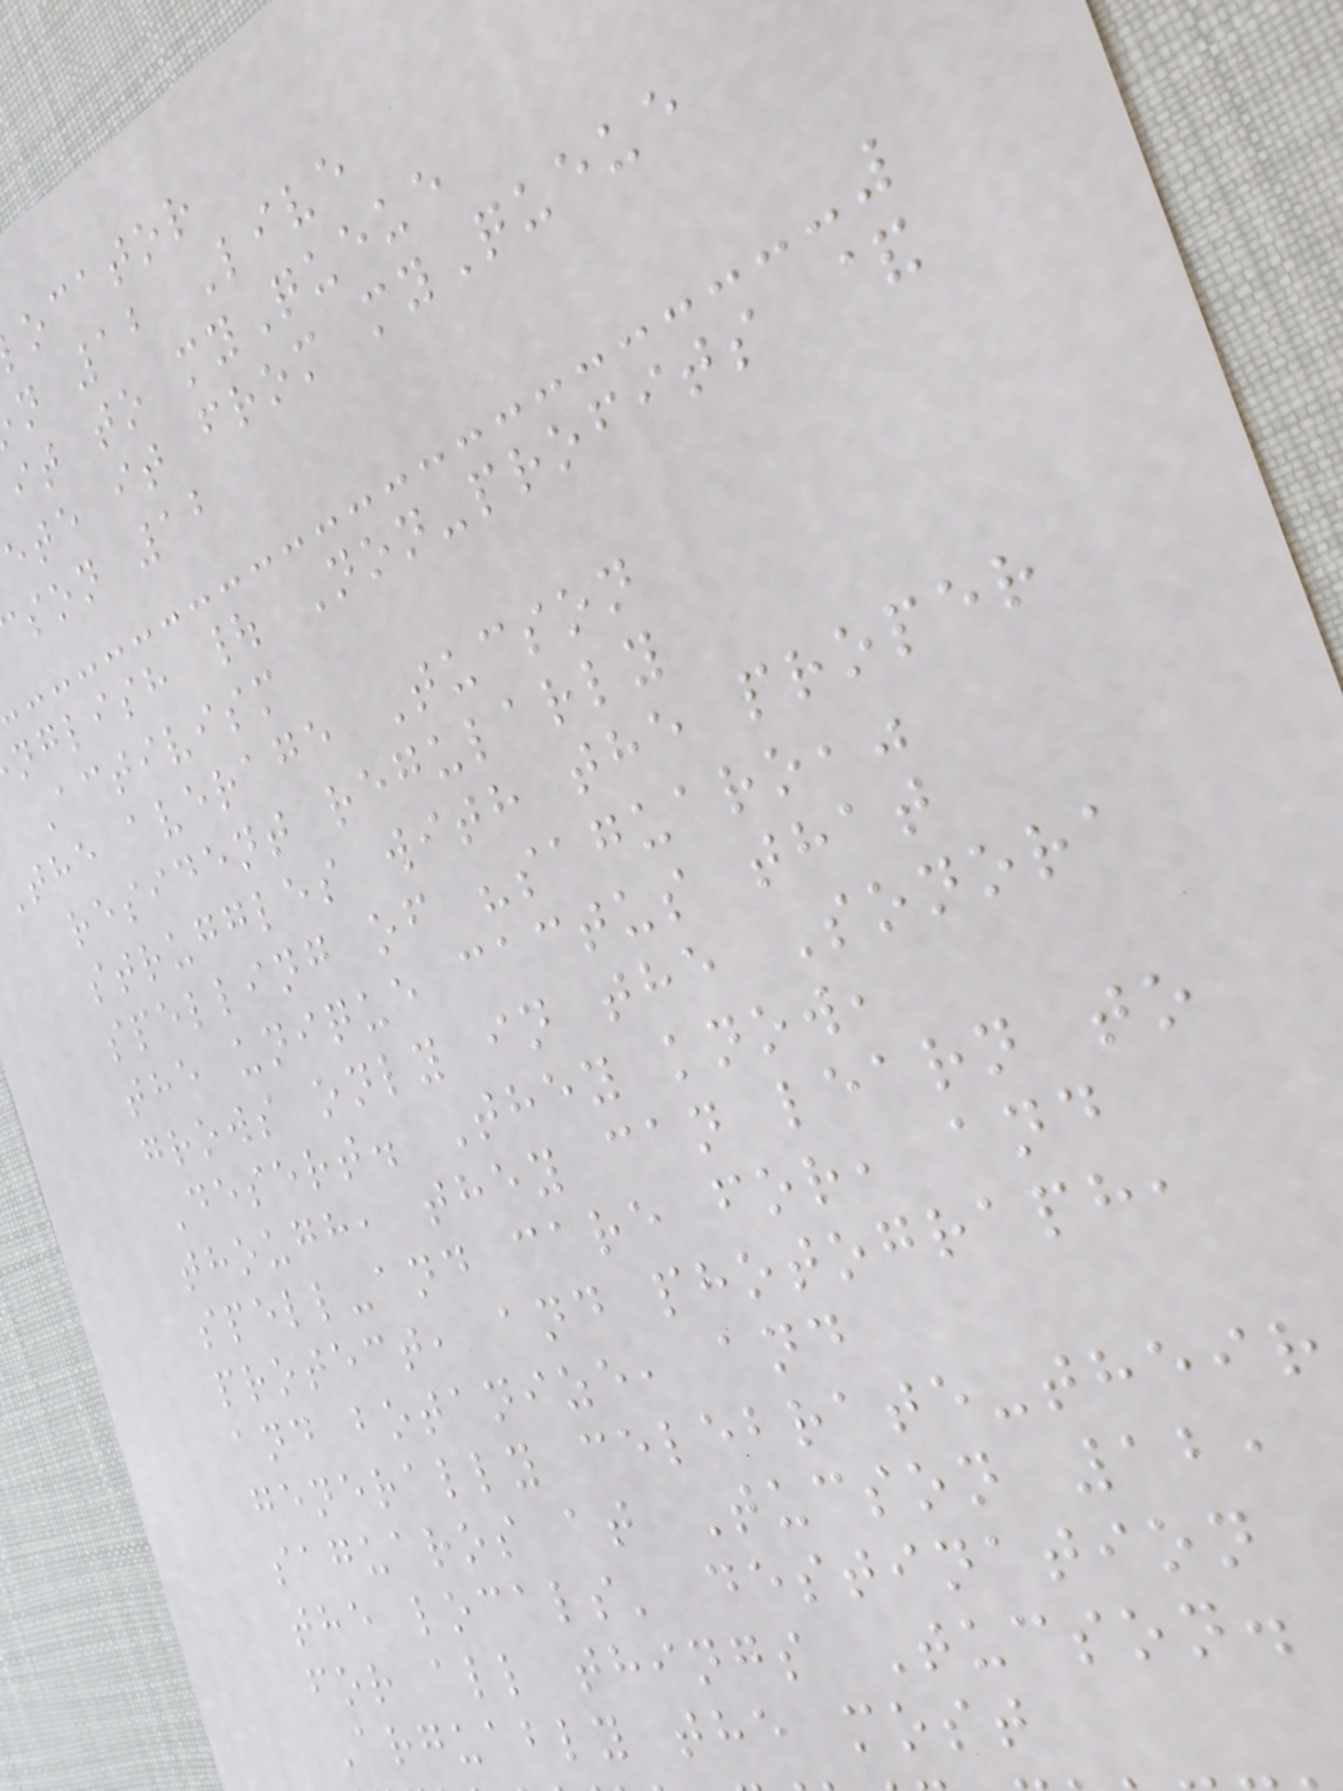ocator
n 12 Live
it to myQueue
ete it from myQueue
son 12
nglish | Non-profits &
Activism
the average Tucson
resident regularly
struggles with the proper
spelling of "saguaro,"
the unique cactus that
grows only in the Sonora
Desert. They know,
though, they can learn to
spell-and care for, and
protect, and photograph,
and botanize, and
generally celebrate-their
saguaros at Tucson 12,
the locals' destination
for all things Tucson.
Arguably the most
